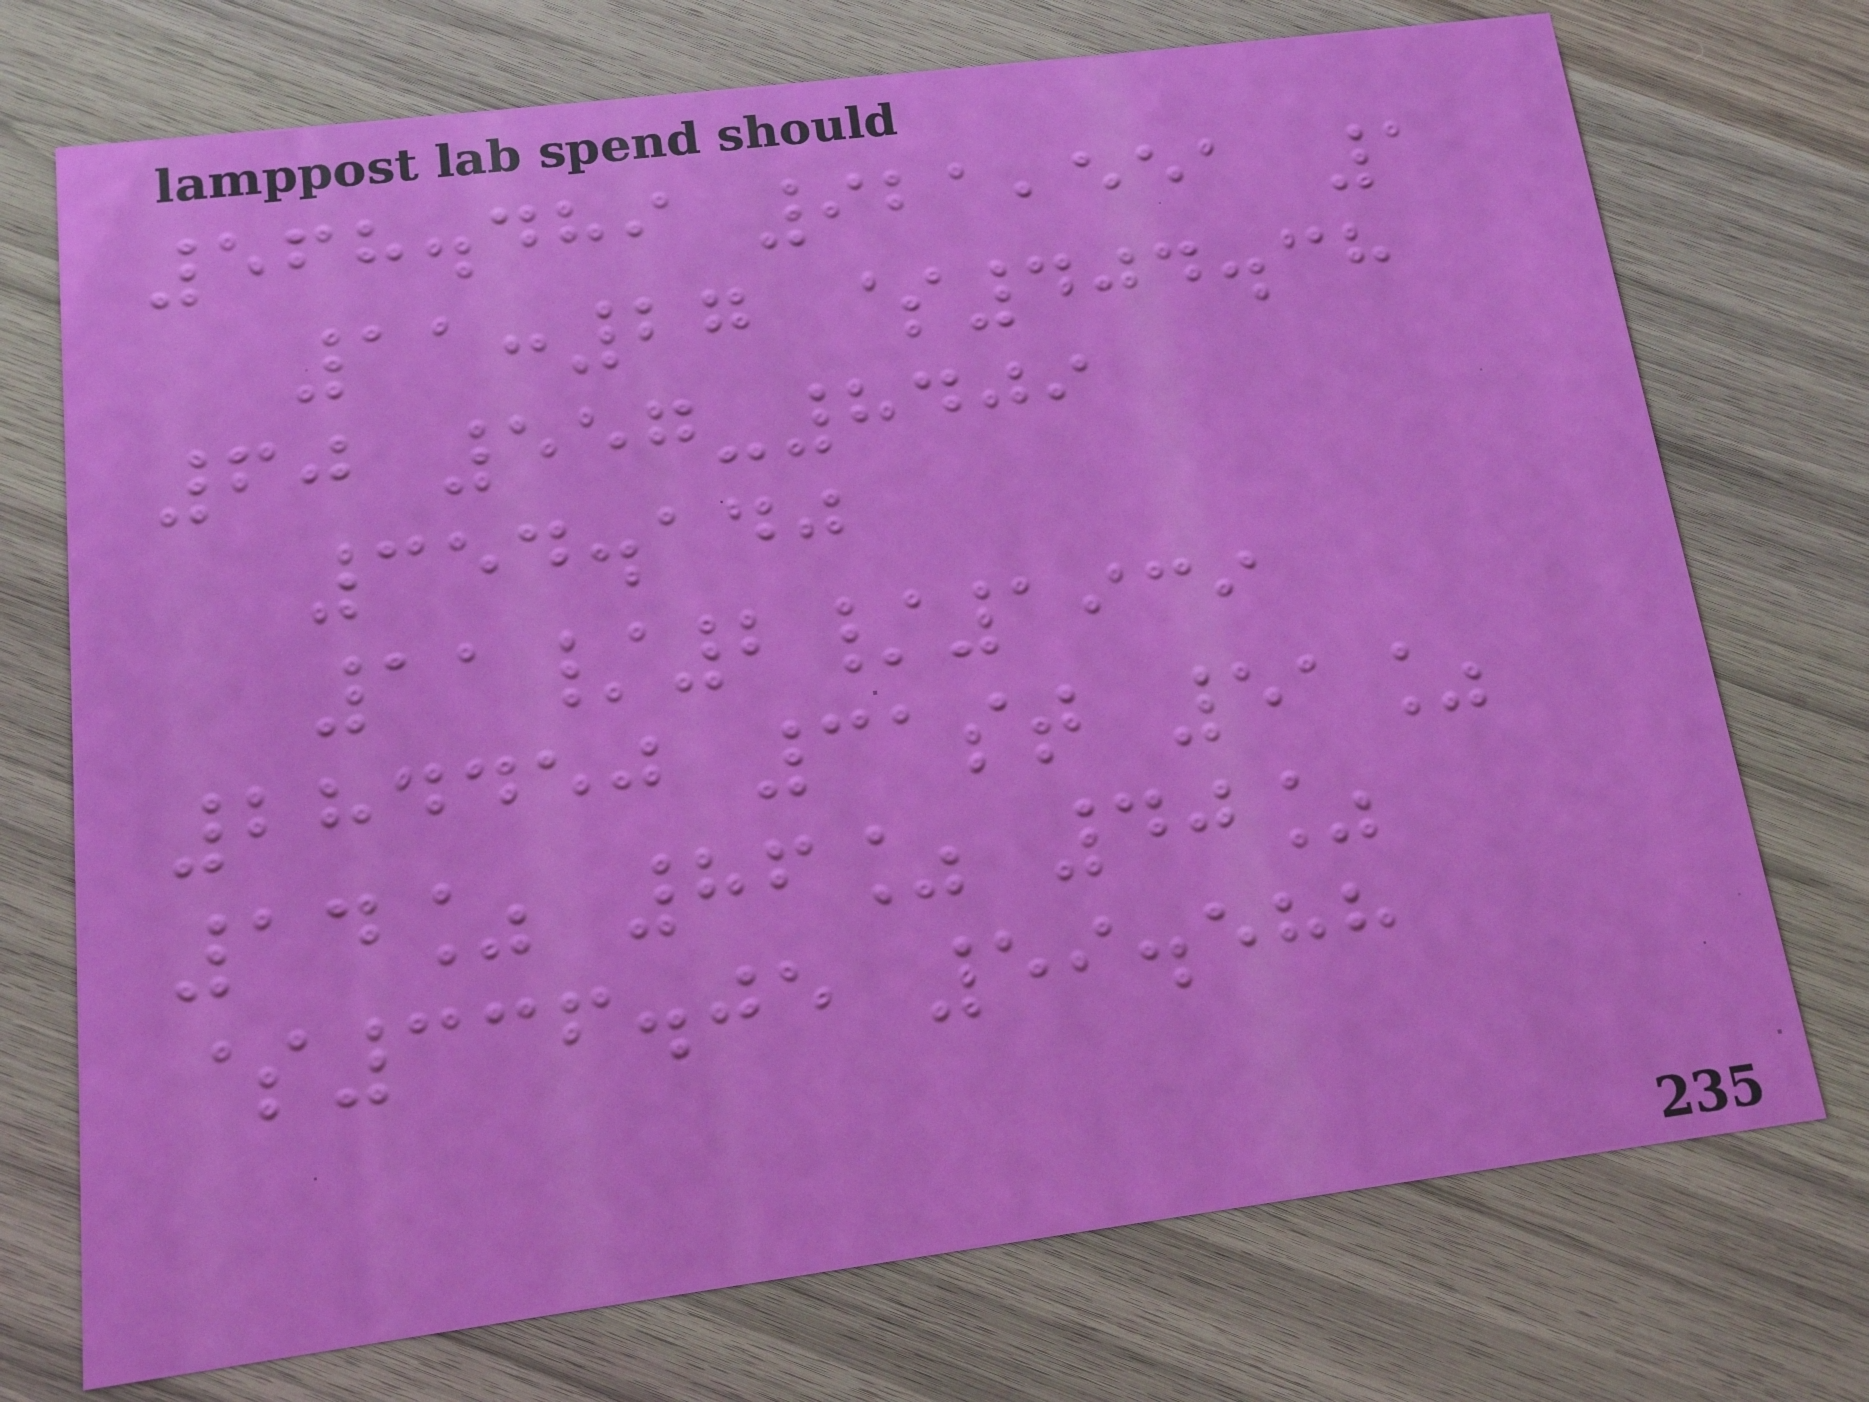568.489 921,551 1
11:27 $404.38
60 557-8409
354.140
11/2/1939
284450 31st 51%
14% 86% 40%
$336.05 59.588
